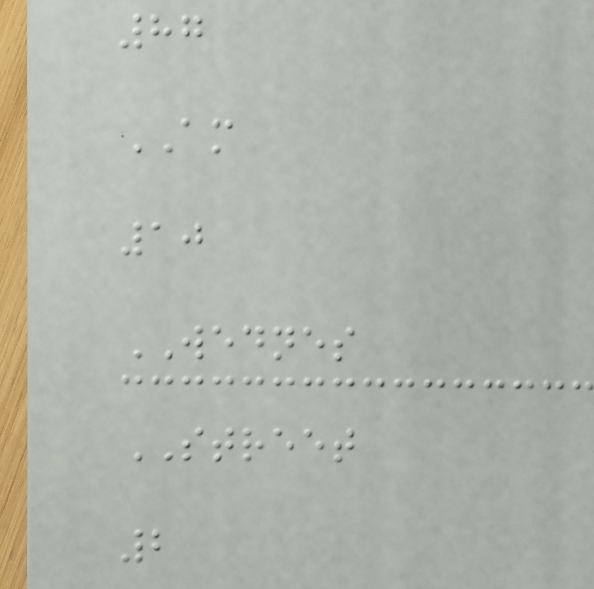87
AM
10
WEDNES
STREET
2
